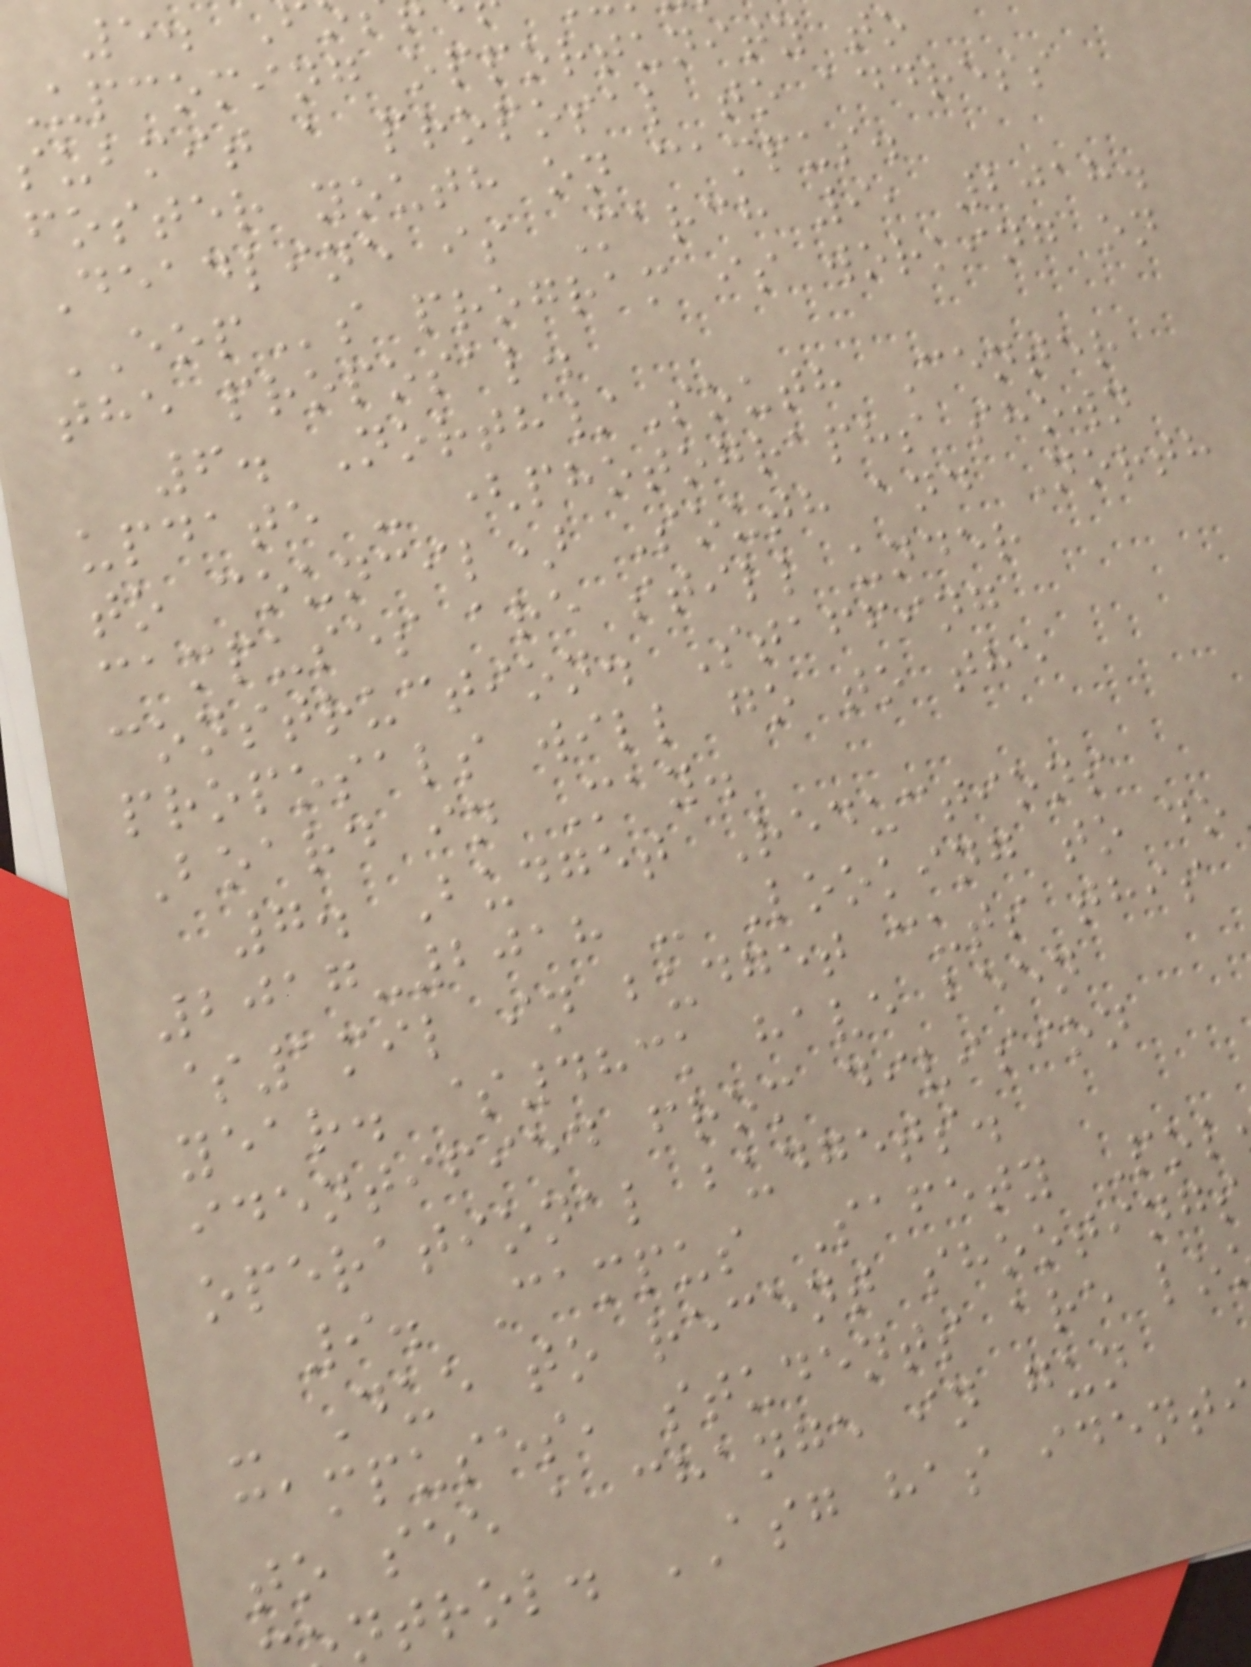Upcoming opportunity to
submit a proposal to address
foster youth on campus.
Deadline is March 9, 2018.
EOPs program is working on
the proposal.
6. North/South Center
update - (photographs shown
to council) South and North
campuses are still under
construction. Staffing
proposals will go to the
Board in May.
7. Budget Reductions
2017-2018 - Looking to do
$1mil in budget cuts this
year. $483k have been
identified from division
operational budgets.
9. Campus Safety Pol
- Due to recent shootings
campuses, students are lo
to see a change in gun
ntrol. ASG has ident
